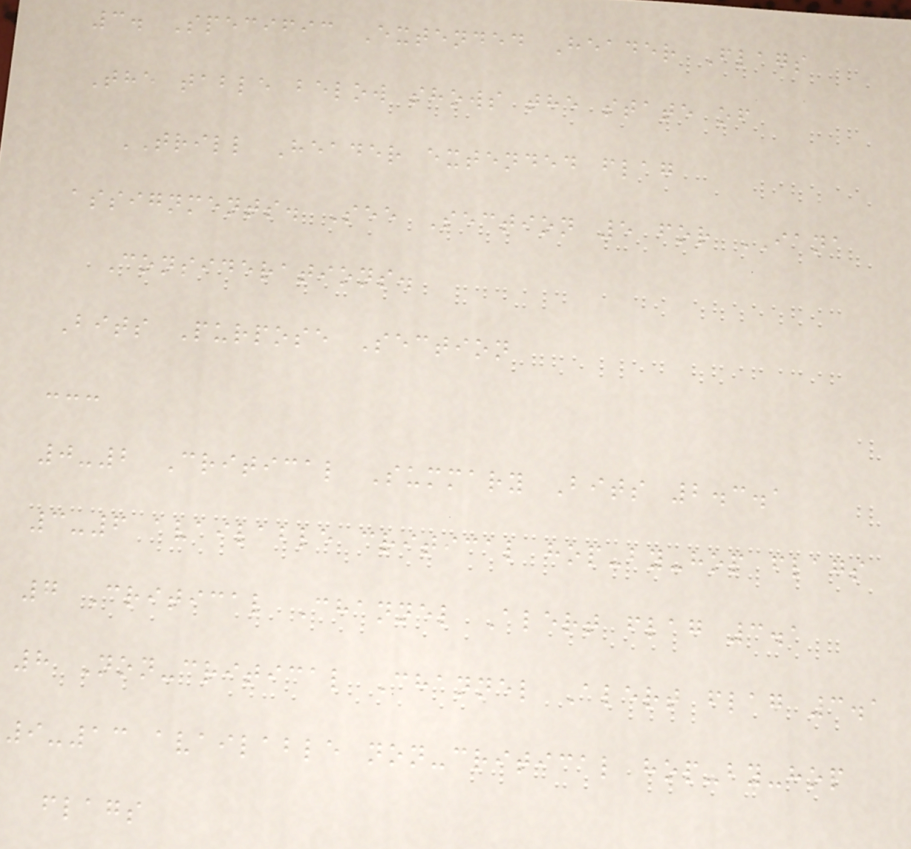3. Specific Extended Header Flags
The table below shows the state of
TRILL Header extended flag
assignments. See Section 5 for IANA
Considerations.
Bits Purpose Section
---
0-2 Critical Summary Bits 2.3.1
3-6 available critical hop-by-hop flags
7 Critical Channel Alert flag 3.1
8 Non-critical Channel Alert flag 3.1
9-13 available non-critical hop-by-hop
flags
